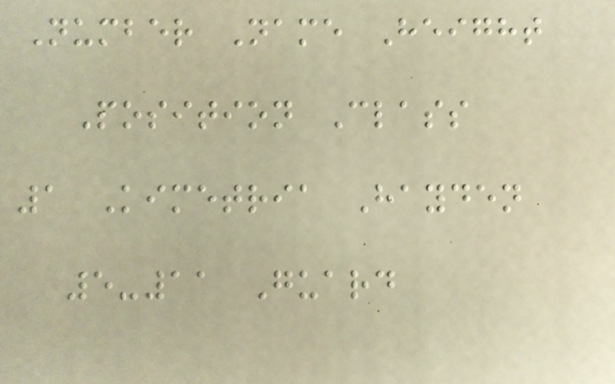Number Name Height
Position Class
1 Kimetria Hayden
5-11 Guard
